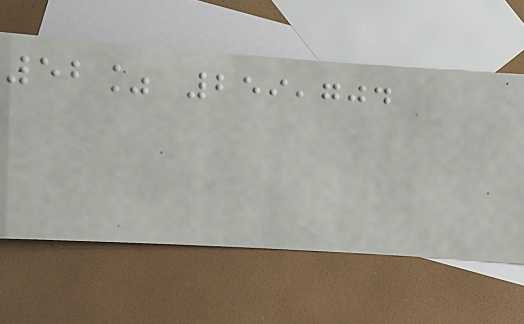52% 259,704
